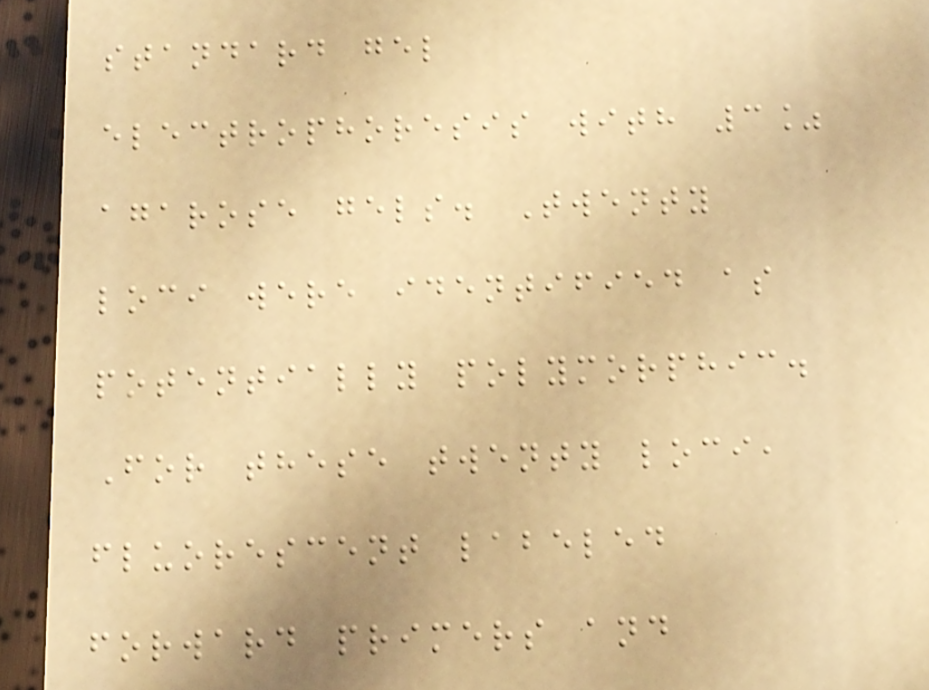standard gel
electrophoresis with 3%
agarose gels. Twenty
loci were identified as
potentially polymorphic.
For these twenty loci,
fluorescent labeled
forward primers and
